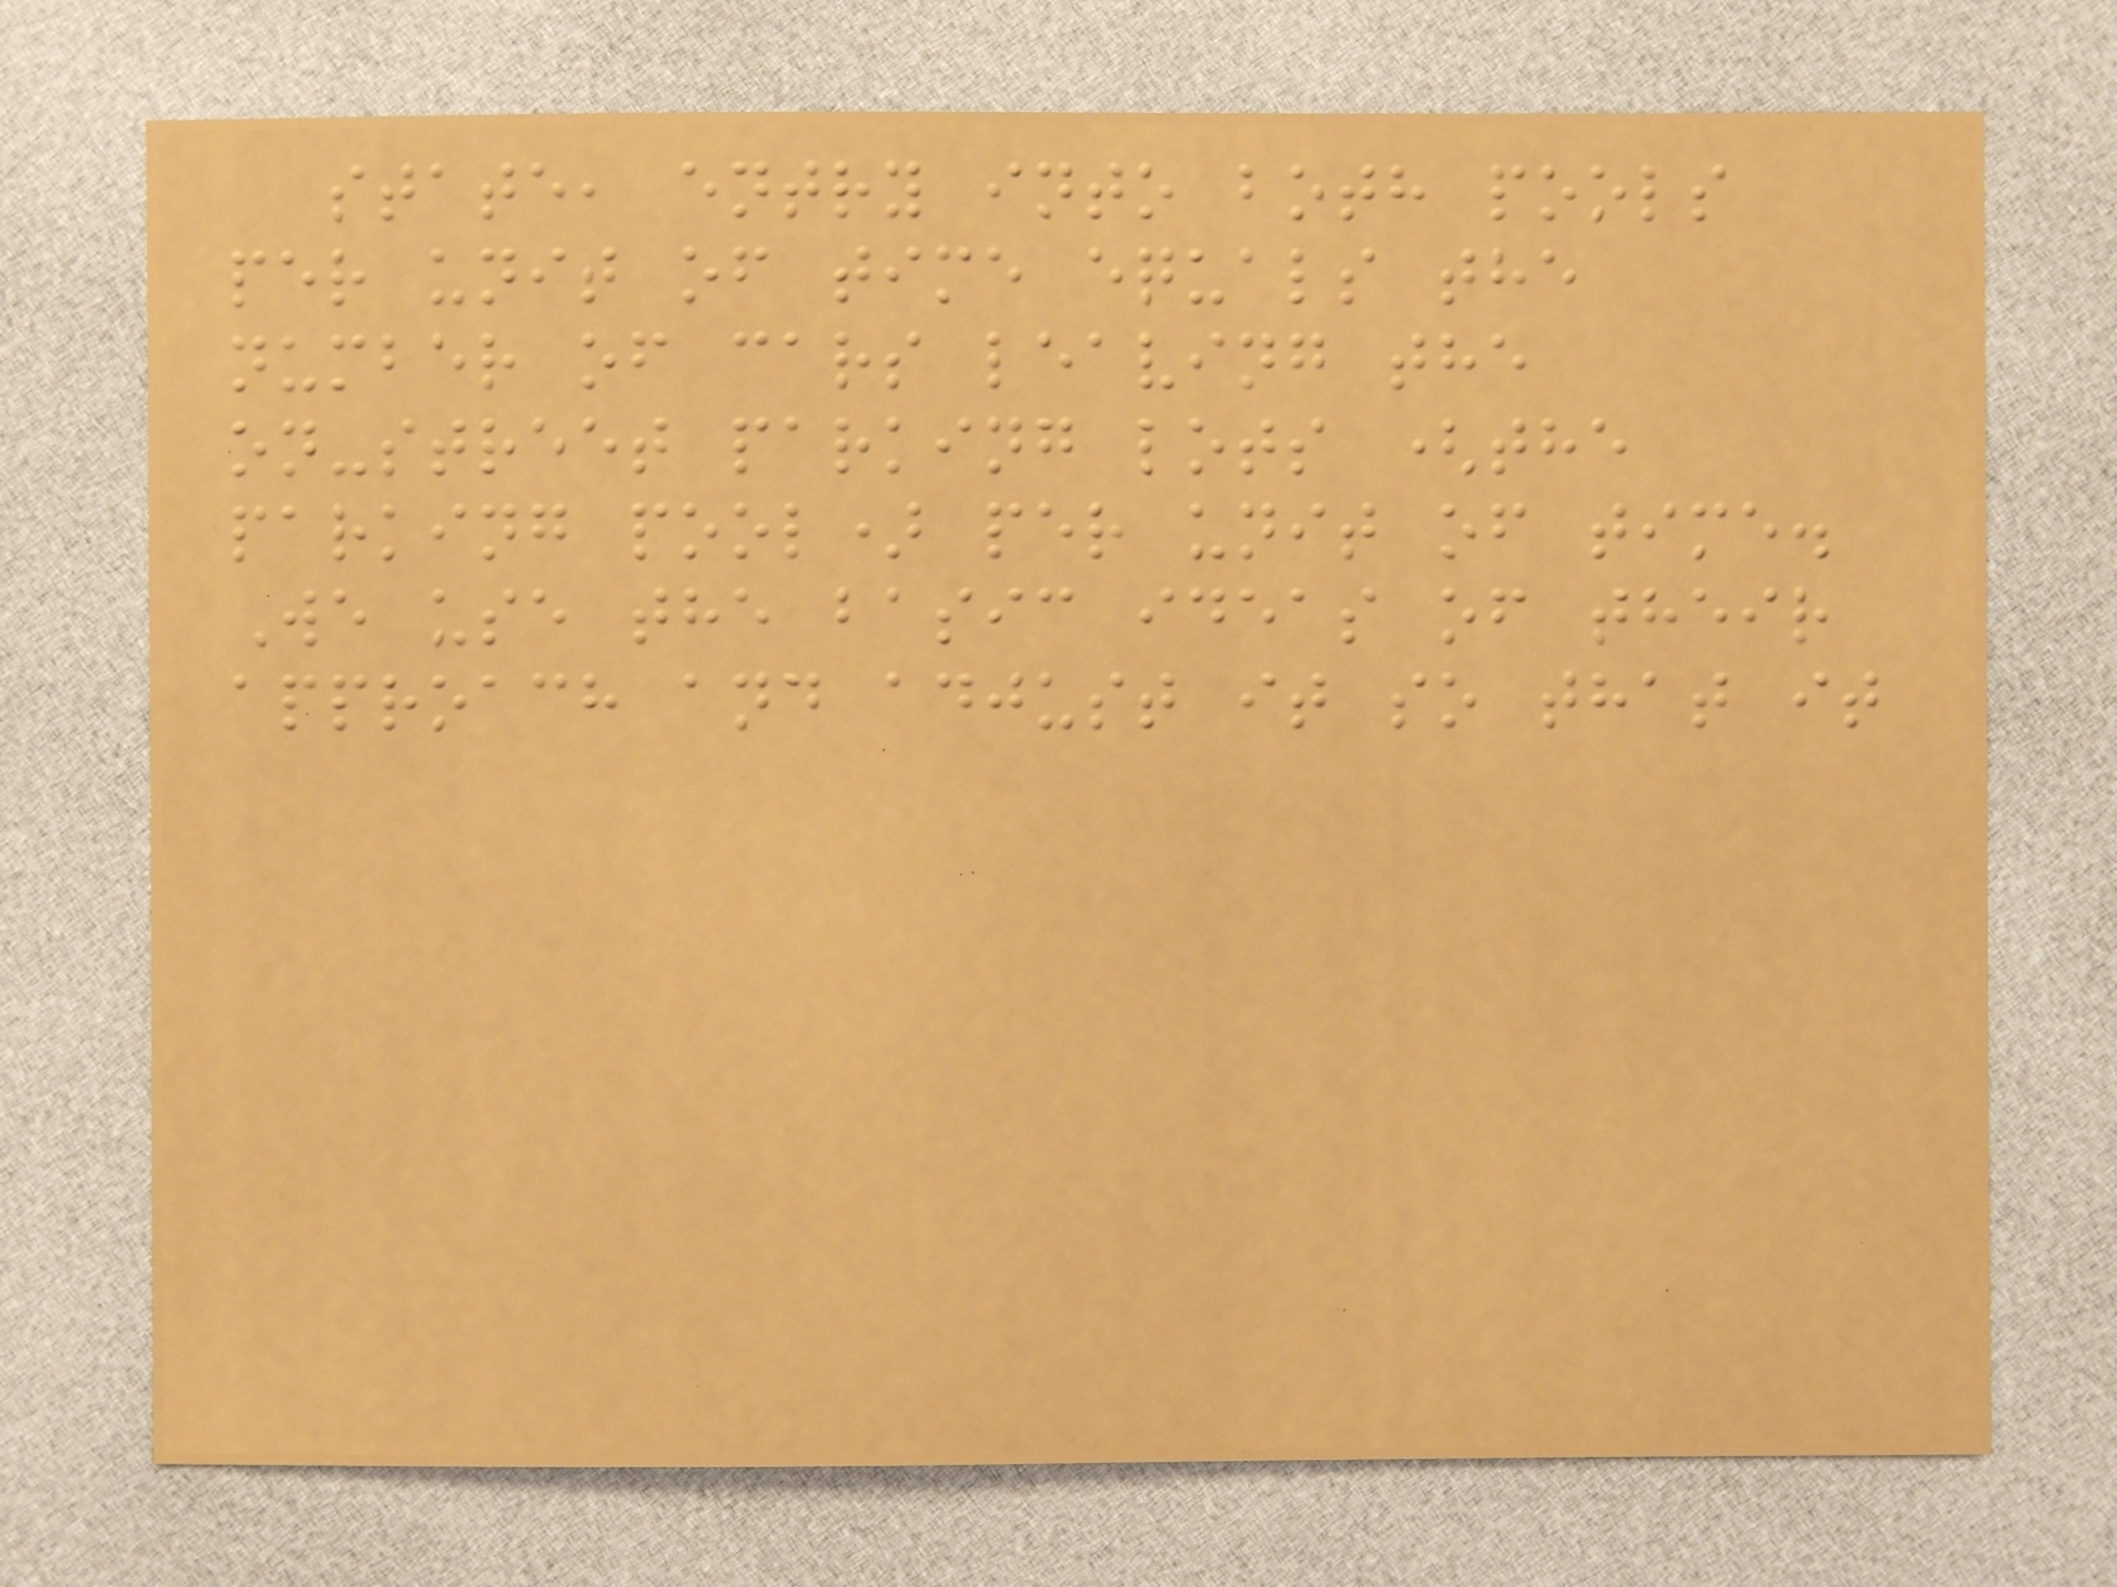state, entry into both pools
per unit of time equals the
number of cars leaving the
on-street parking lots (the
parking pool) per unit of time.
We use the basic ideas of their
approach and adjust it so that it
